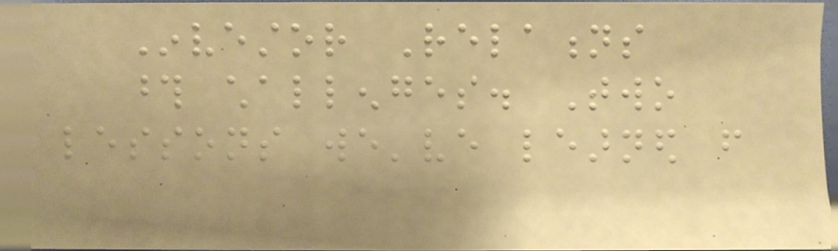Investor Relations
those challenges. Two
lessons we've learned from
